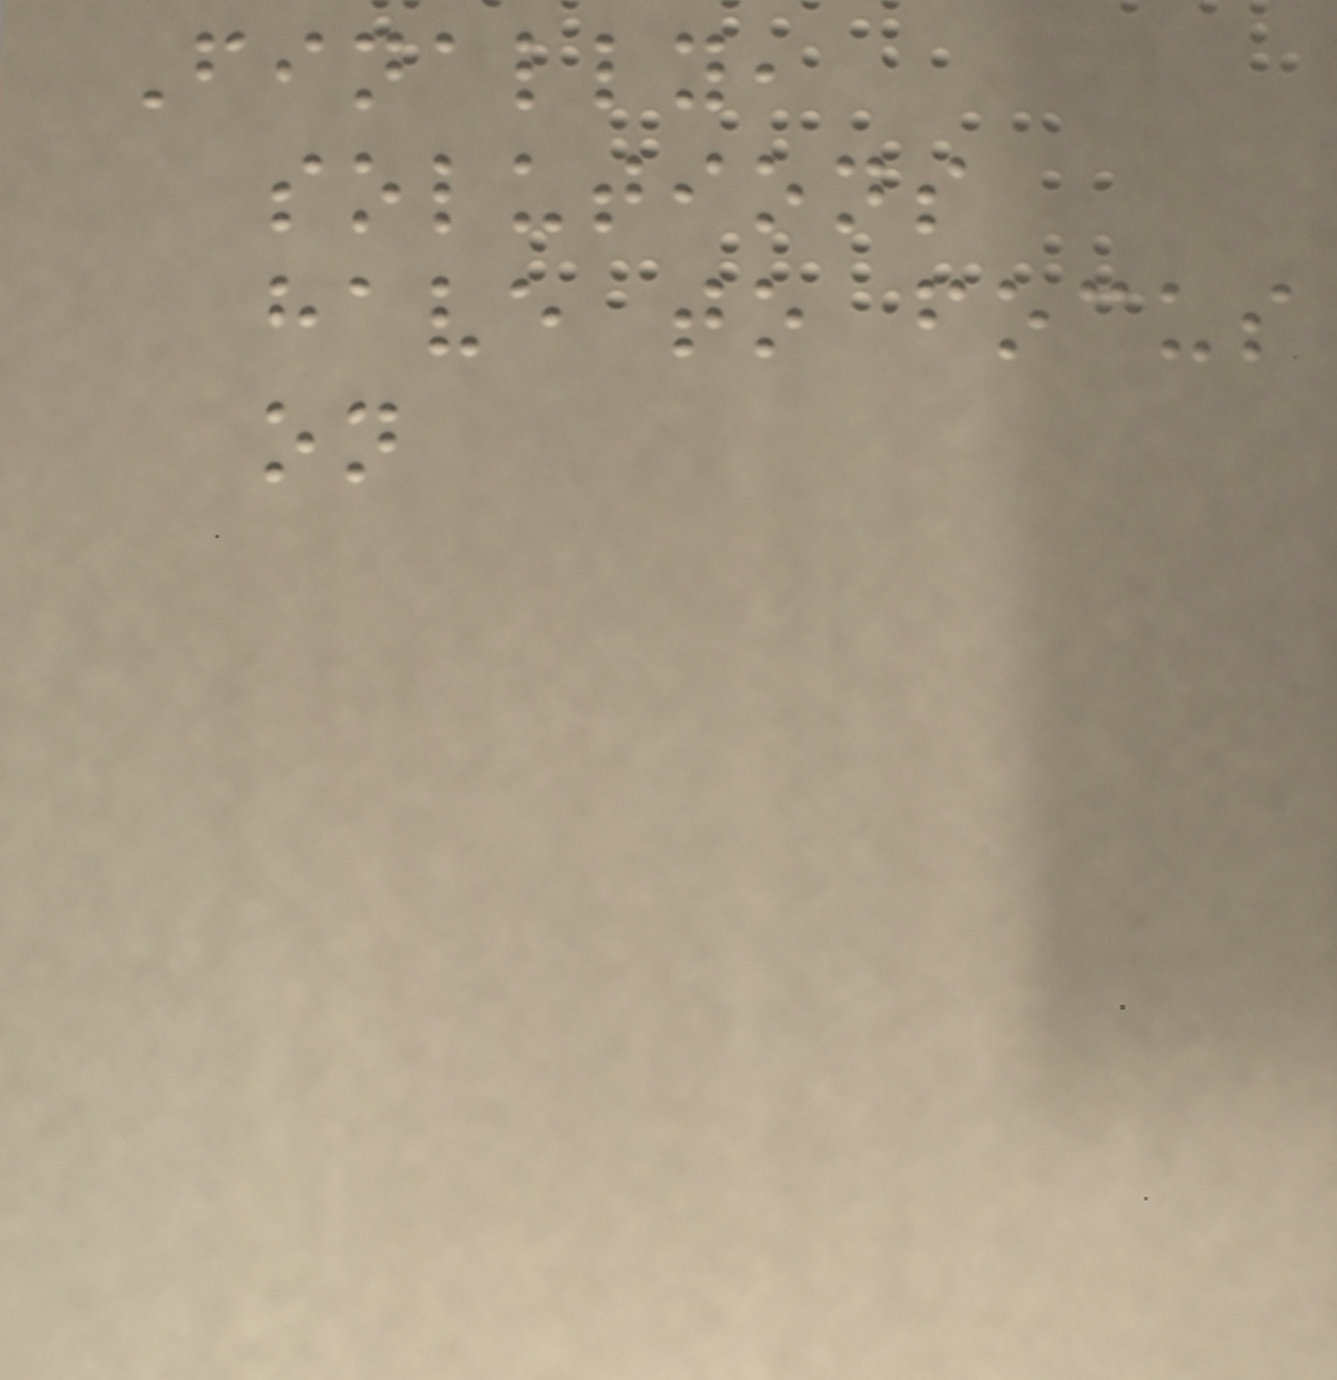Finally,
solutions
have to focus
on
